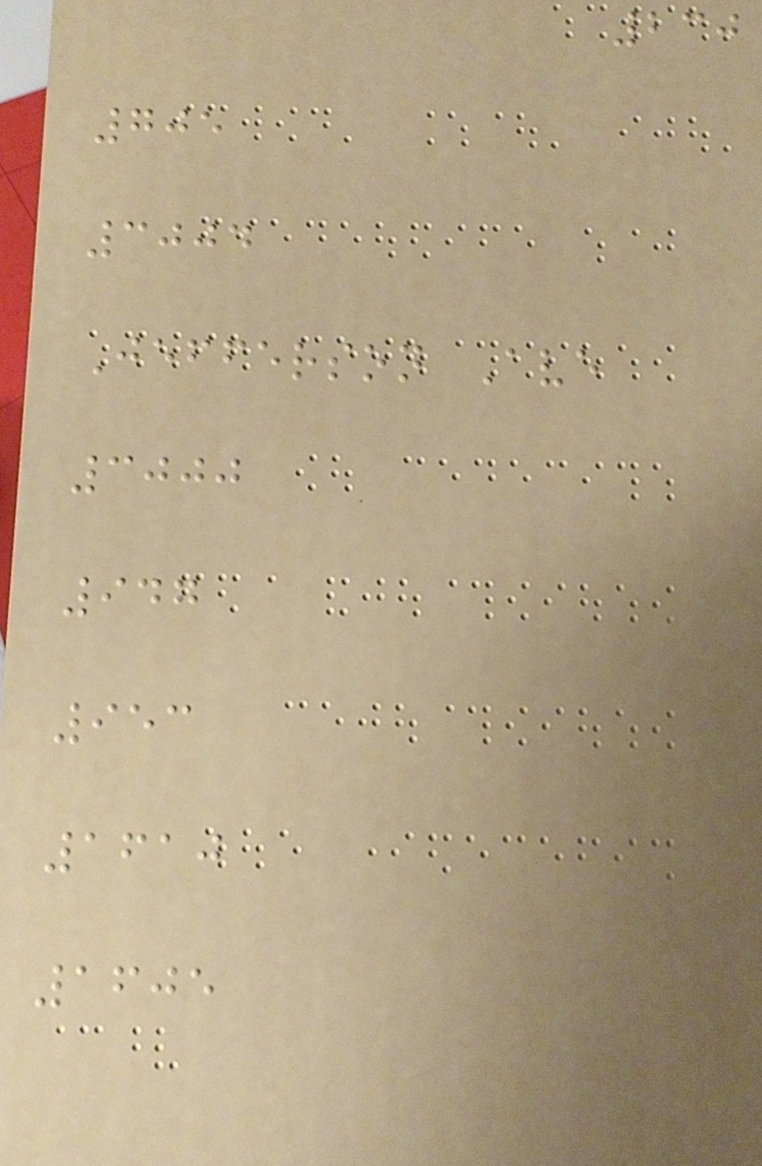230
705
3004
Jefferson Ave
3000
947
953
1610
1605
